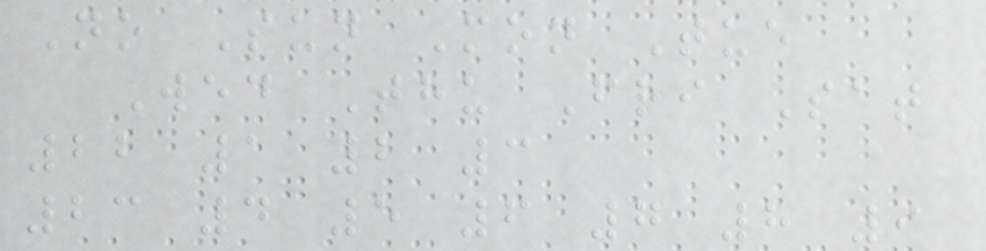No Sun Mon Tue
Wed Thu Fri Sat
22 1 2 3
23 4 5 6 7 8 9
